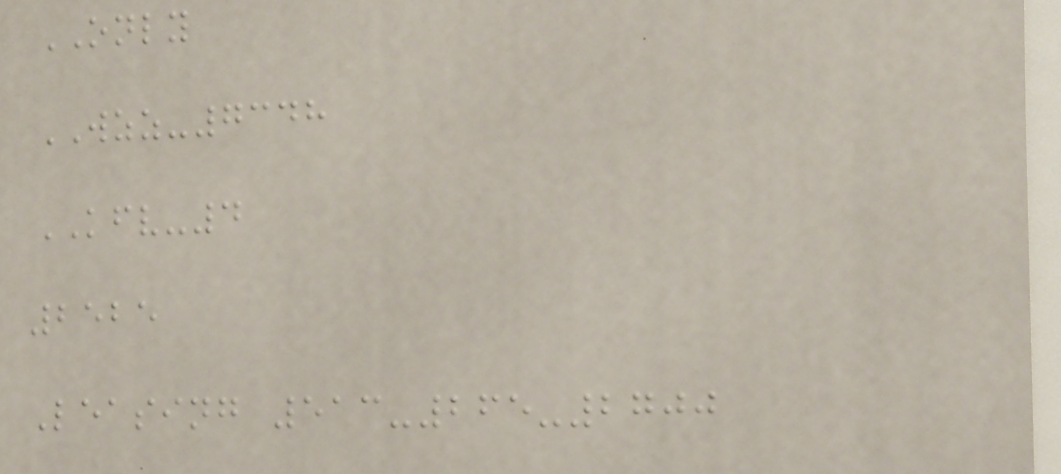ONLY
WZZ-7348
KFV-4
2525
Leasing 513-265-2700
